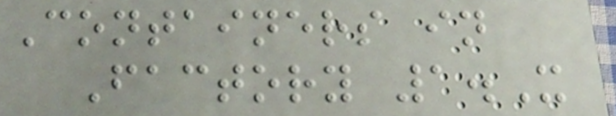Containers in
Factory 1.X
